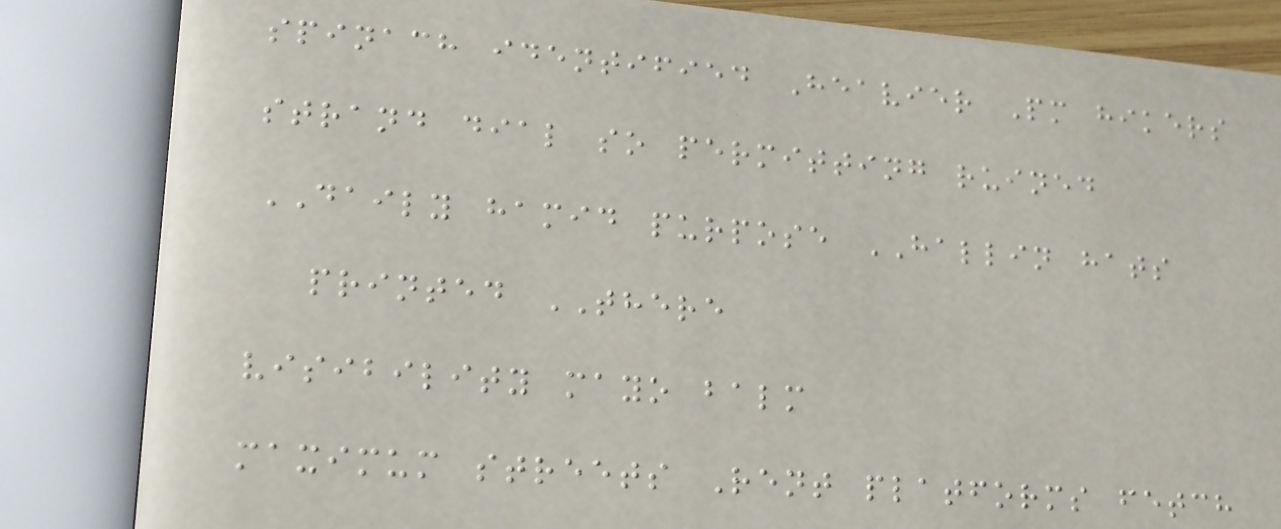spinach identified Heavier Pm hikers
strand dial so permitting ruined
DAILY hamid purpose HALLIN hats
printed THERE
visibility mayo balm
maximum streets Rent platforms fetch
